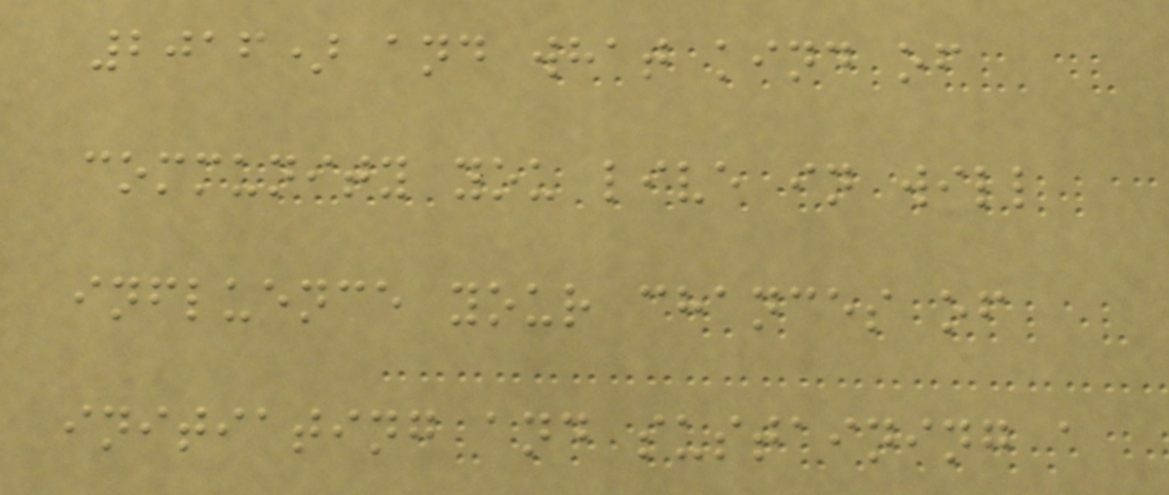2016) and what kind of
community you live in will
influence your chances of
initiating and sustaining a
